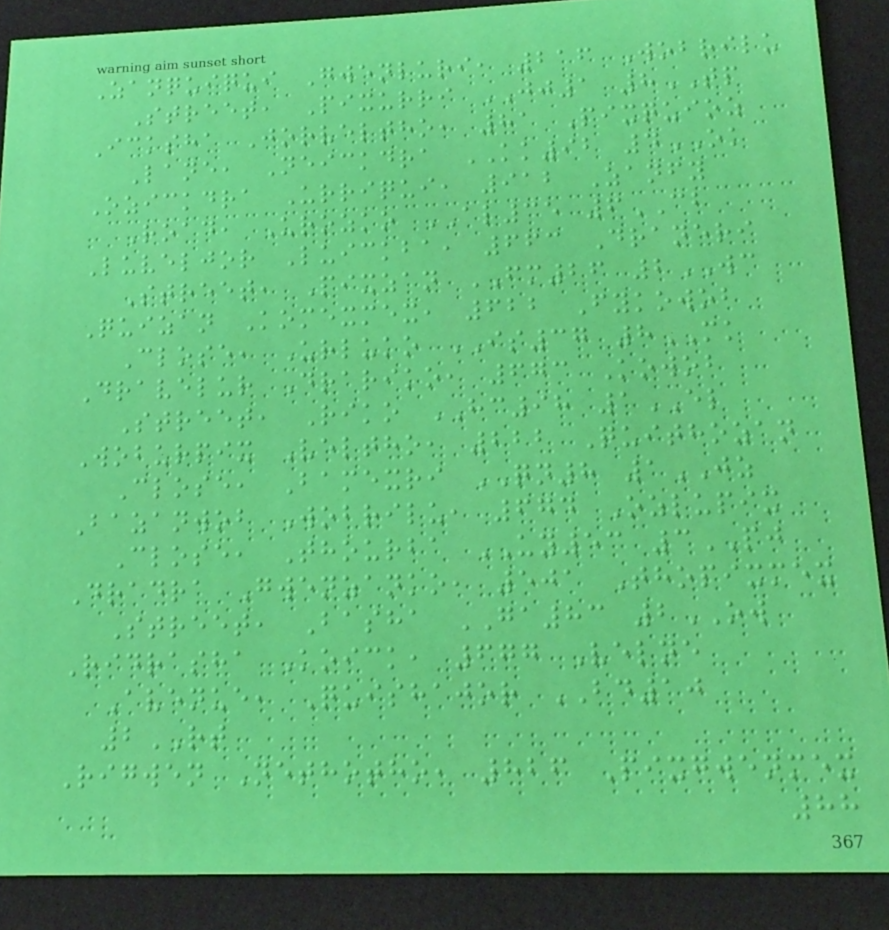Zanquiqui Gwenluri, 216 Wobrilu
Street, Pixurri JJ1 8TP
Icksha Jorveltho, 81 Pixquioz
Lane, Neickdra KK92 4OK
Ozickdra Urriqui, 912 Zanfy
Road, Urozko AL35 6CB
Luveljor Luickba, 663 Draneri
Street, Pixzan FM26 2WC
Quizan Komexmex, 622 Fykowob
Close, Urluko IS37 8MK
Dravelur Drariko, 673 Kowob
Street, Riko HC98 1EL
Woburpix Veltho, 222 Quithozan
Close, Bamexri QN8 1JZ
Bazanwob Wobrilu, 674 Ozlupix
Close, Thourba UY53 3PJ
Dradra Gwenzanko, 501 Thopixmex
Street, Basha GA83 2OW
Ridrasha Koick, 677 Velne
Avenue, Quishajor BD10
2RT
Rigwen Nethotho, 826 Pixgwenmex
88
